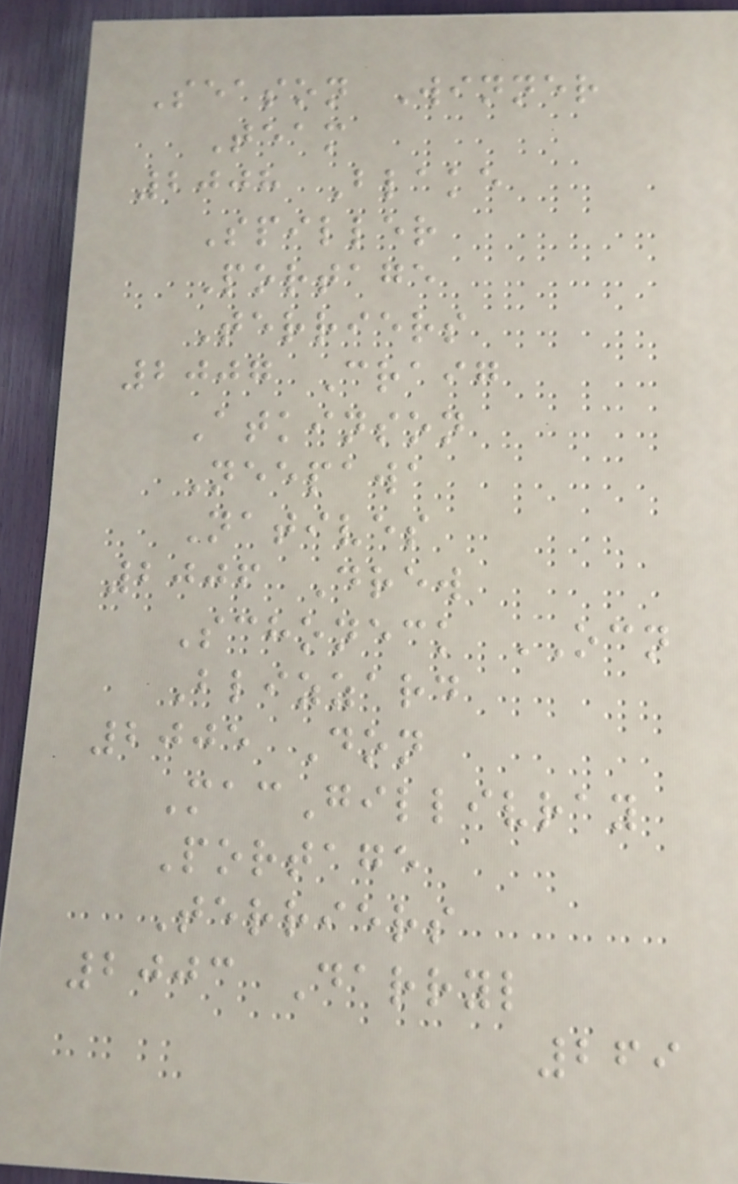Season Winner
Team
2008 Blake
Spiller
Portage
Terriers
2007 Craig
Atkinson
Neepawa
Natives
2006 Drew
Schoneck OCN
Blizzard
2005 Don
MacGillivray
Portage
Terriers
2003 Darryl
269
